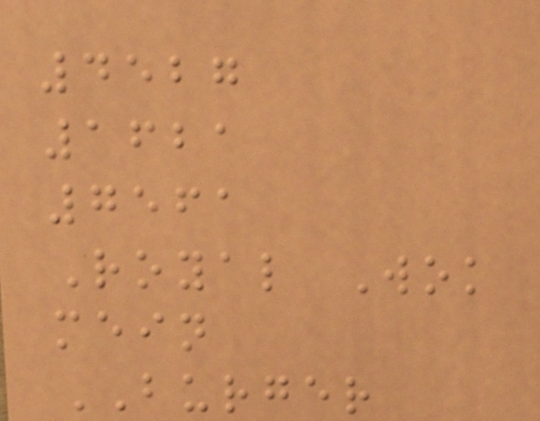4527
1621
7561
Royal Wok
mein
BURGER
